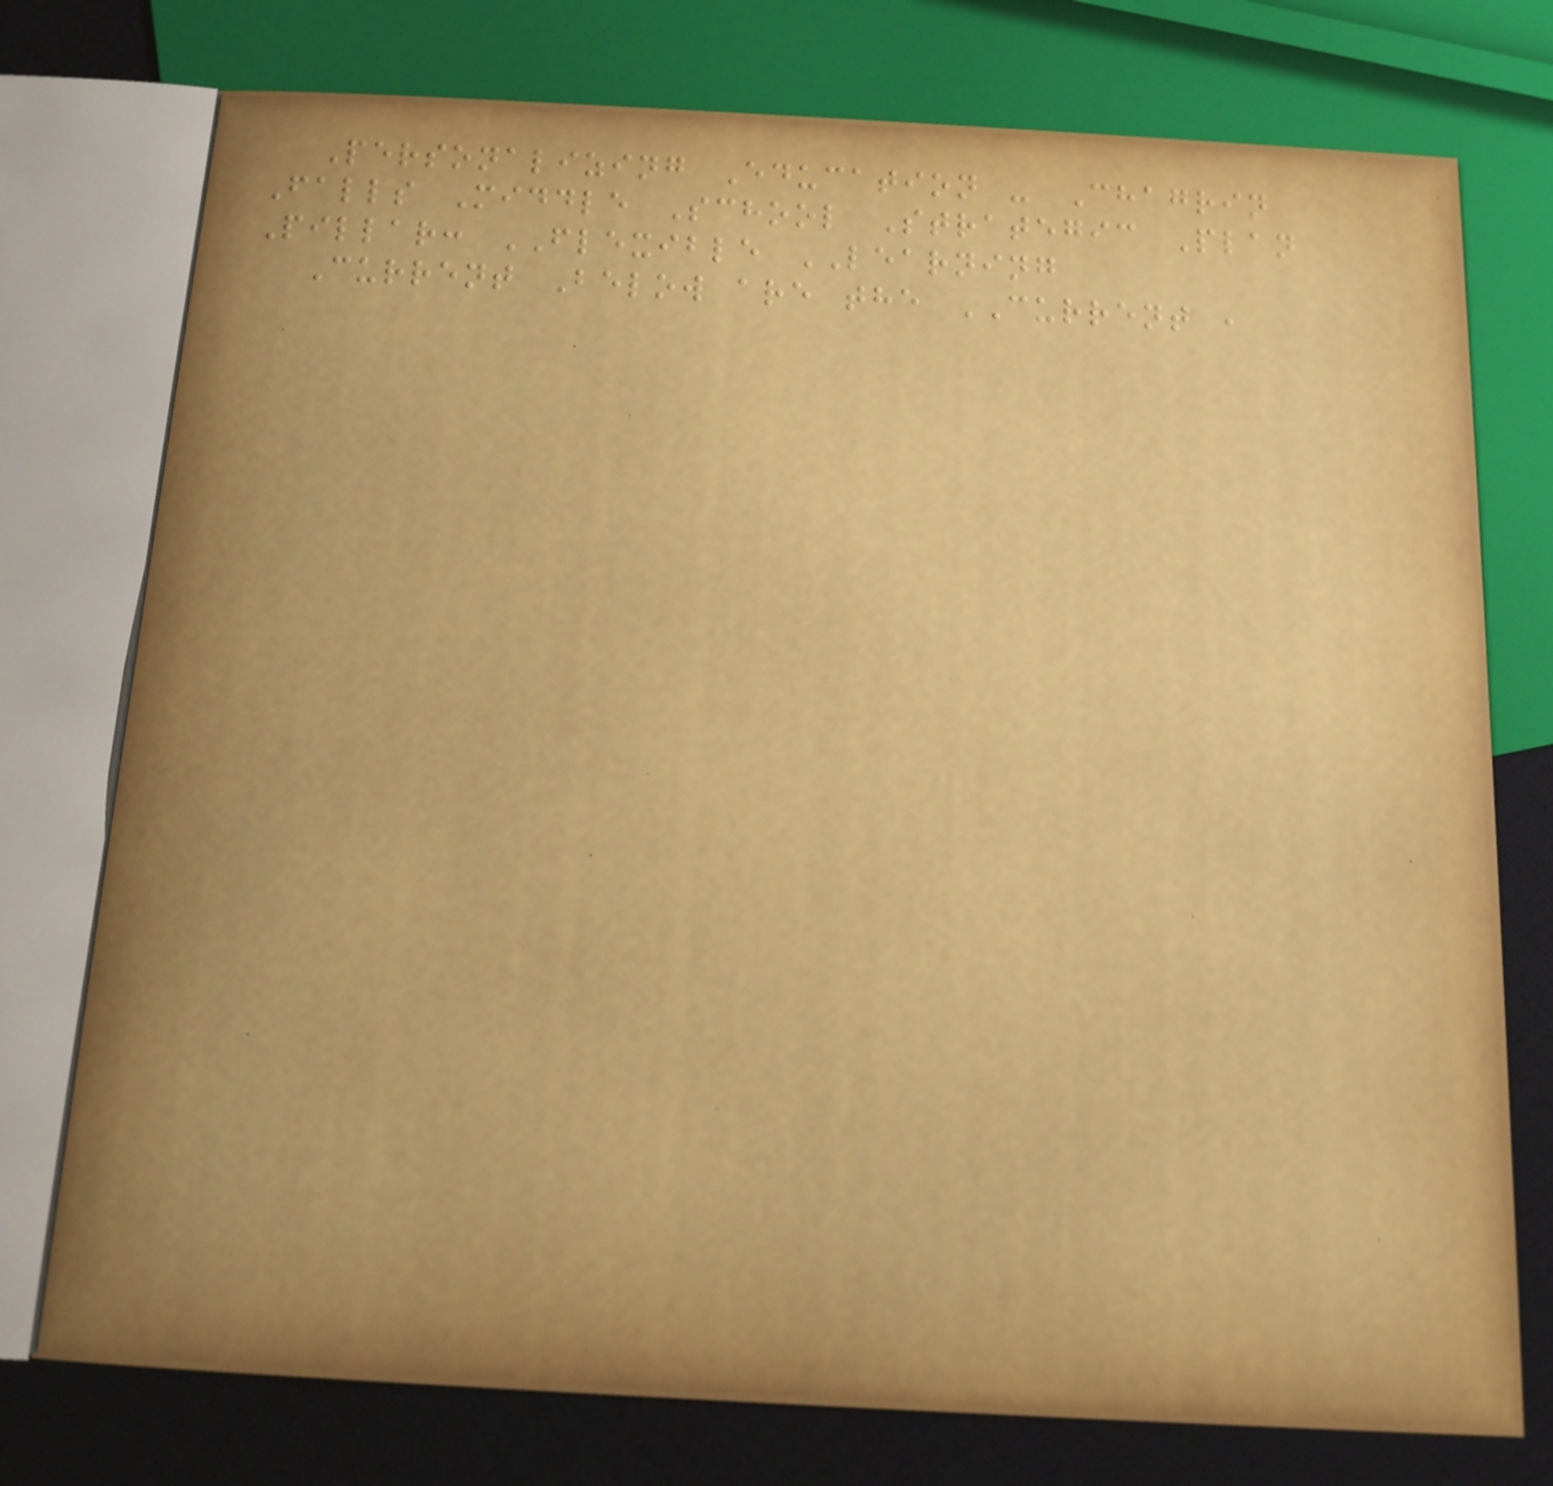Personalizing Education - Chagrin
Falls Middle School Strategic Plan
Pillar: FLEXIBLE LEARNING
Current Below are the CURRENT ,
